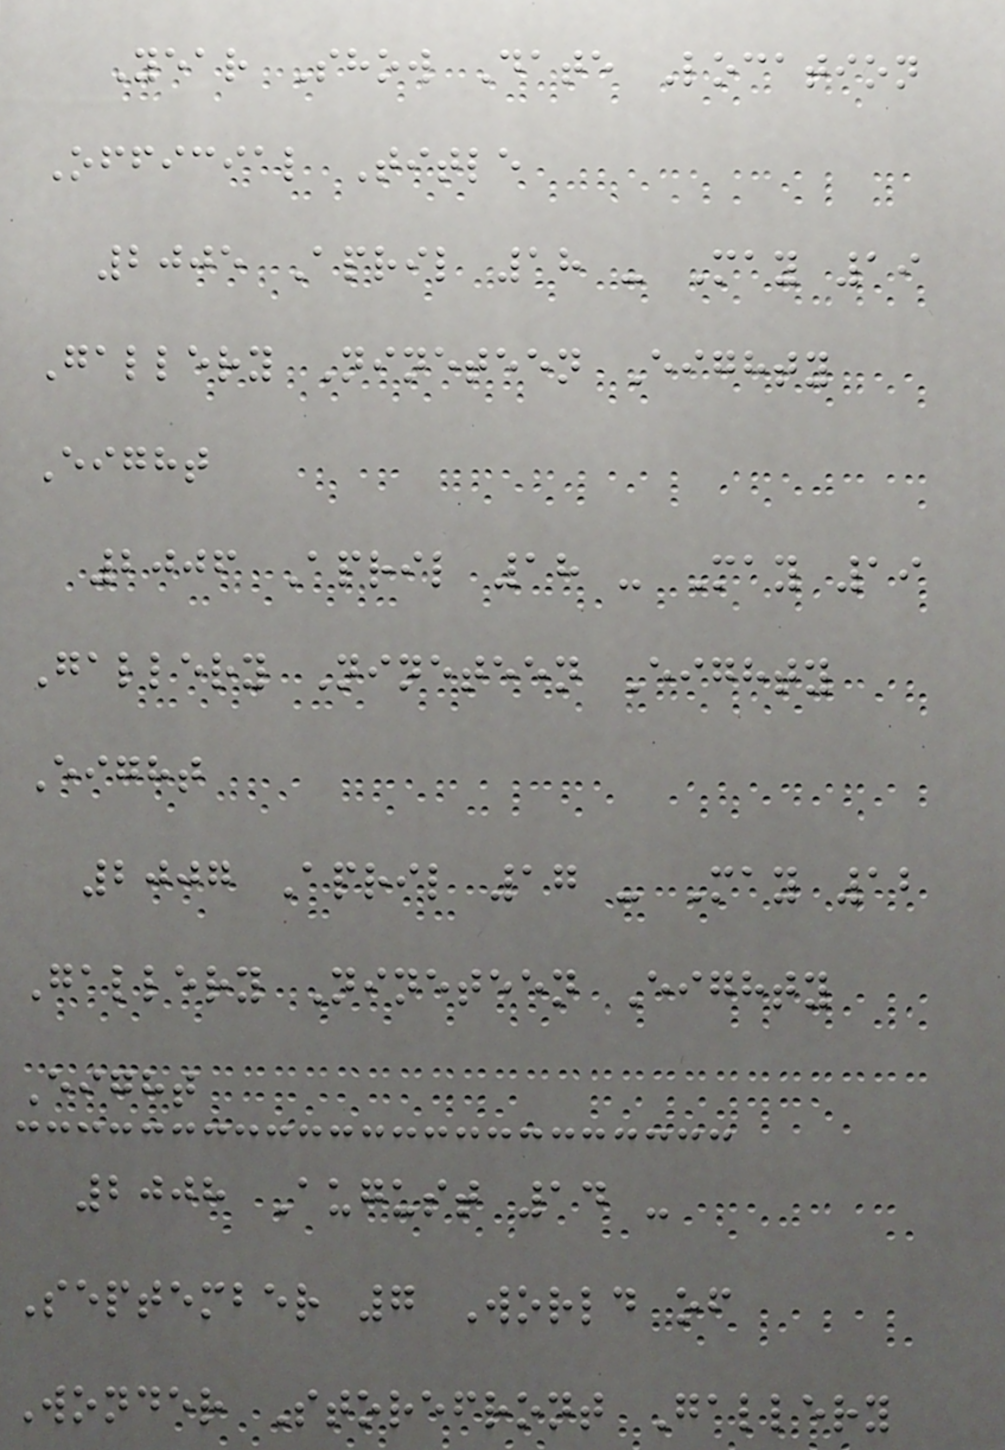Year Show Date Location
Official Title
2005 April 18 - May 19
Gallery Nineteen Eighty
Eight
2006 April 18 - May 19
Gallery Nineteen Eighty
Eight
2007 April 17 - May 12
Gallery Nineteen Eighty
Eight
2008 August 14 -
September 7 World of
Wonder Storefront Gallery
